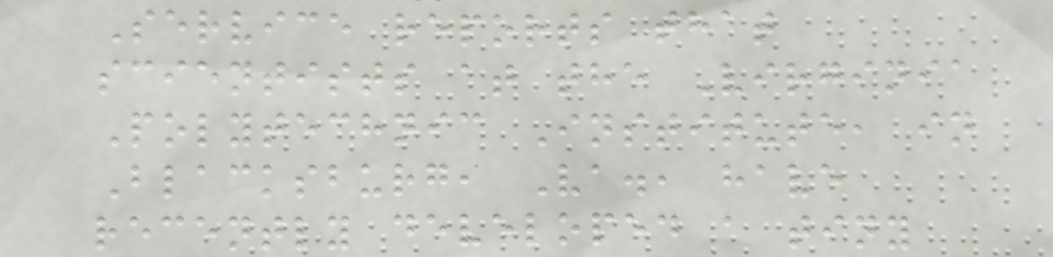Service reports that
scientists at the Virginia
Polytechnic Institute, in
Blacksburg, Va., have
recently developed a tiny
